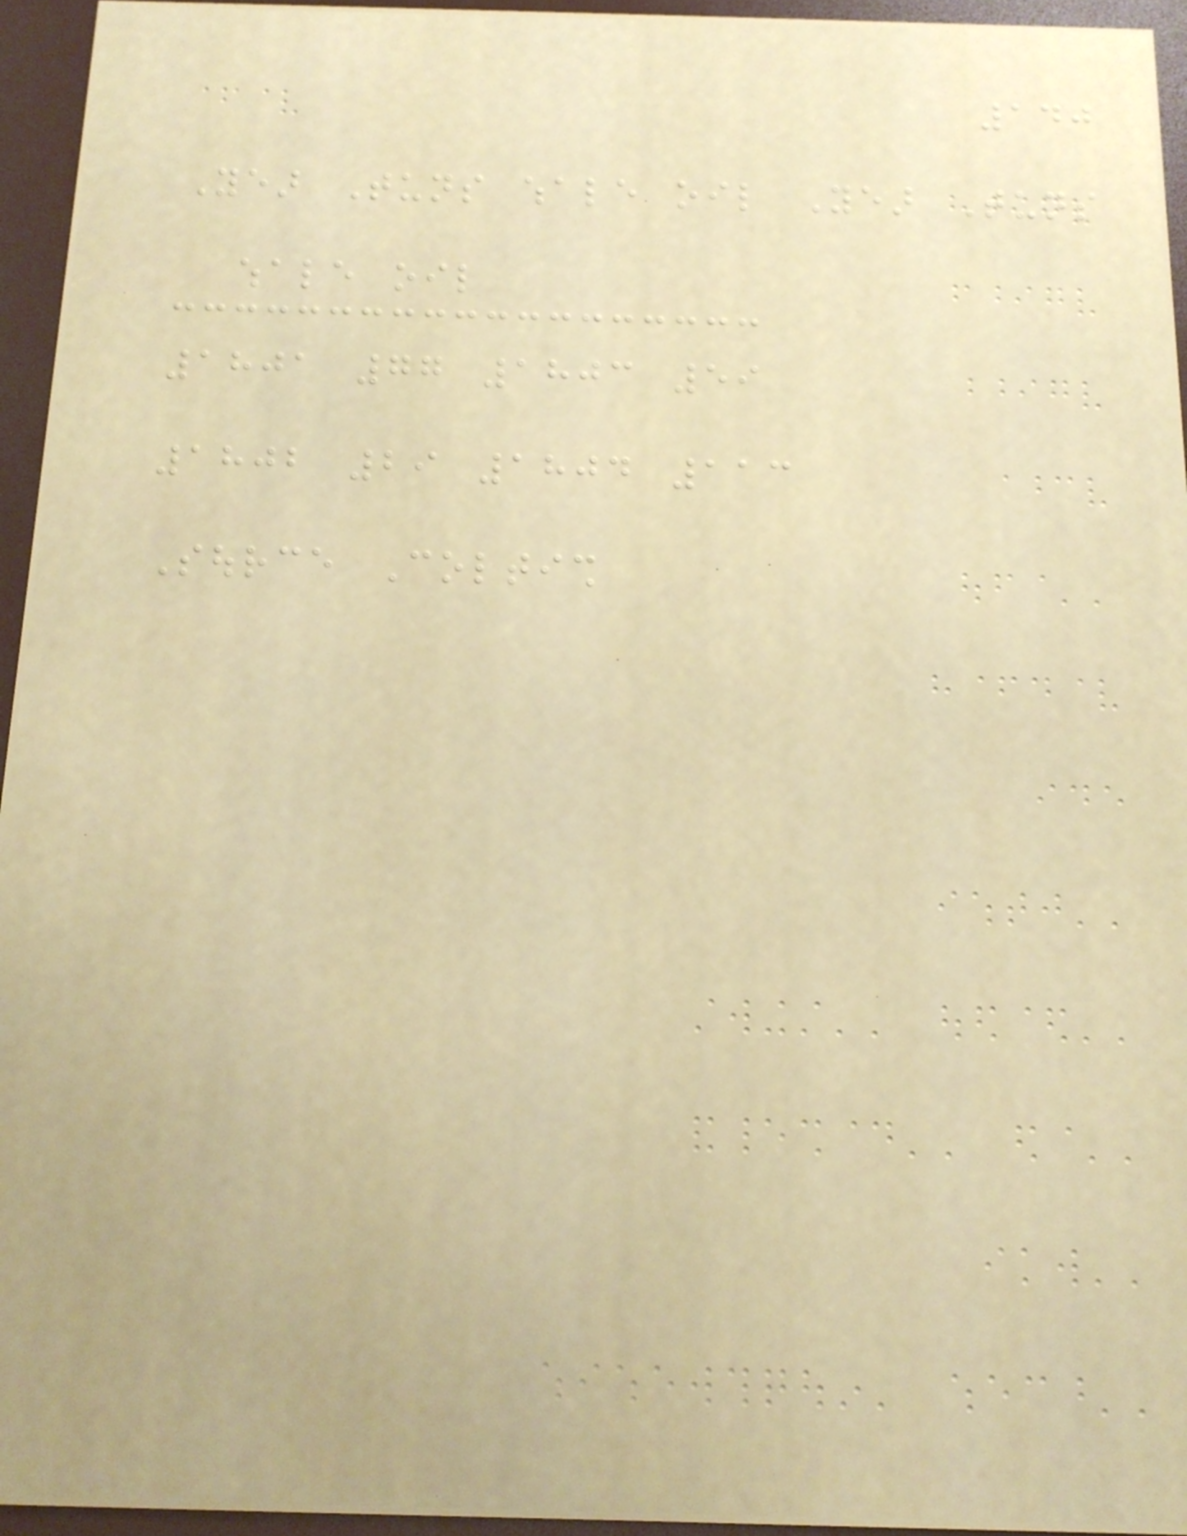140
Year Tuns whale oil Year Tuns
whale oil
1801 77 1803 59
1802 29 1804 113
Source Coltish
